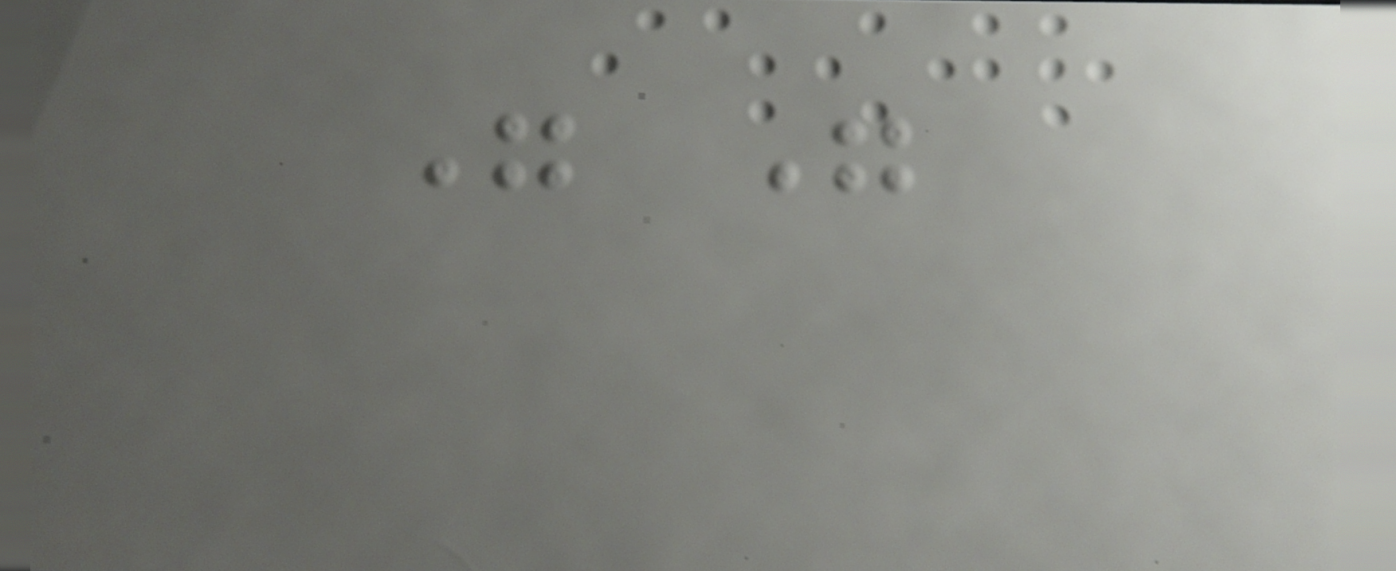" "
